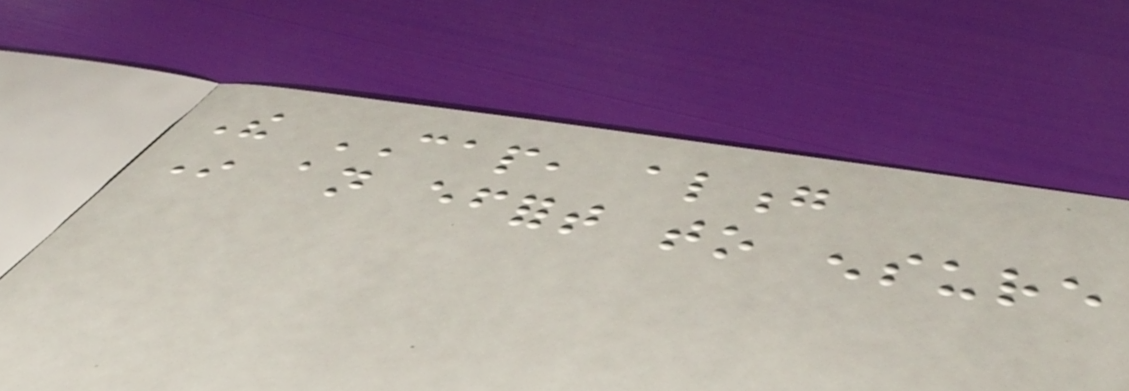The CAP, along
In an effort to ensure
